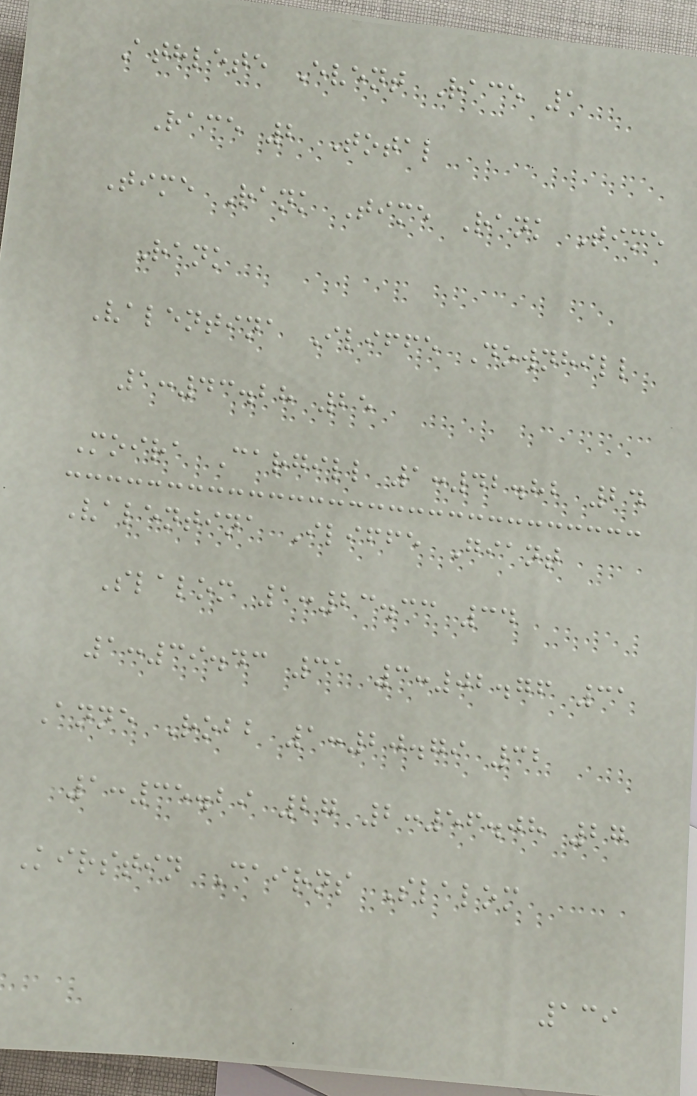Athlete Event Race 1
Race 2 Total
Time Rank Time Rank Time
Rank
Valentina Iliffe Downhill
1:43.28 25
Moira Cargill 1:42.82 24
Valentina Iliffe Giant
Slalom 1:23.33 34
1:39.43 31 3:02.76 31
Anne Robb 1:20.79 32
1:35.29 27 2:56.08 27
Kirstin Cairns Slalom
139
